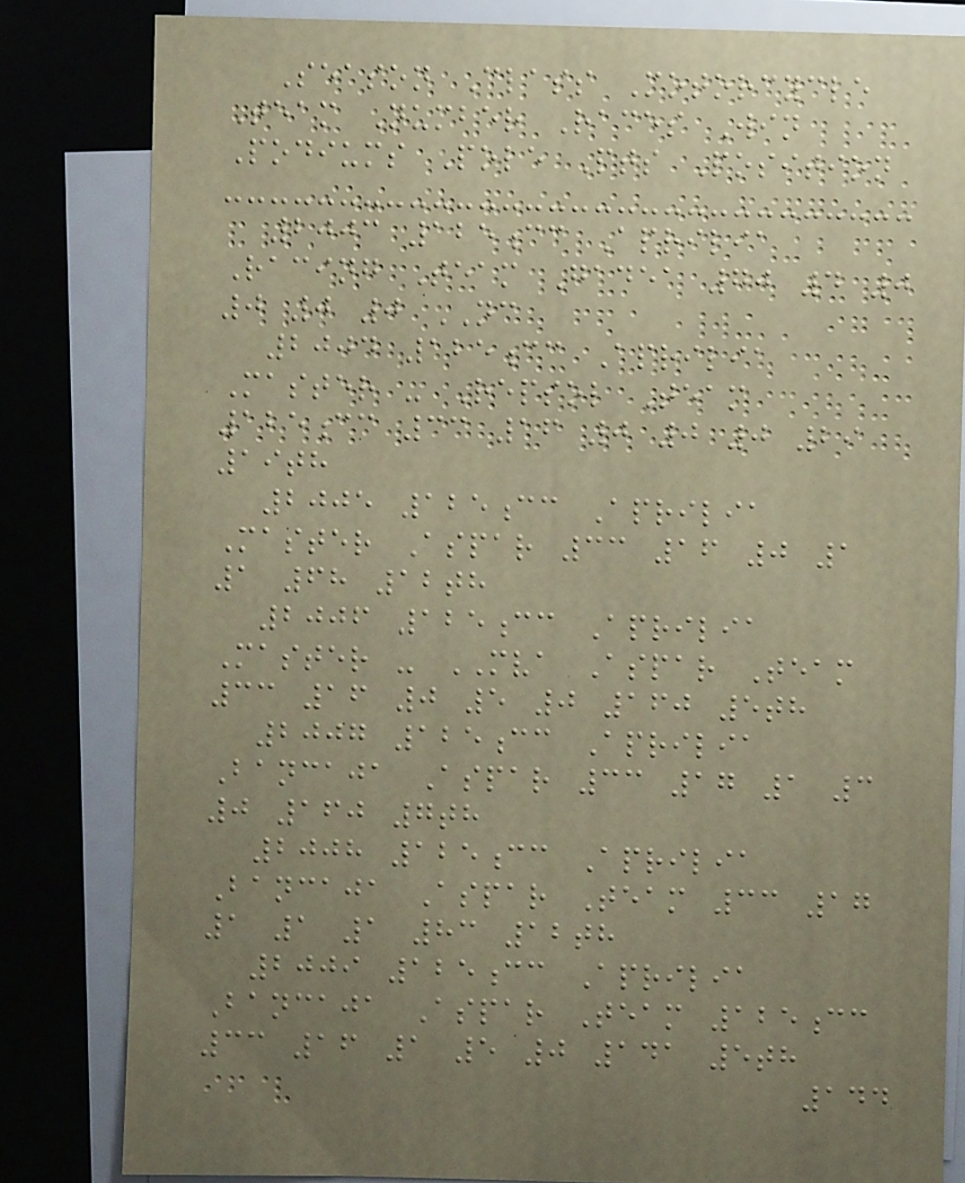Season Class Motorcycle
Team Number Races Win
Podiums Pole Pts Position
2003 125cc Aprilia
Racing Team Gadea 70 4 0
0 0 0 NC
2004 125cc Aprilia
Master - Repsol Team
125cc 33 16 0 0 0 29
19th
2005 125cc Aprilia
Master Aspar 33 16 0 1
1 68 12th
2006 125cc Aprilia
Master - MVA Aspar Team
33 16 0 5 0 160 5th
2007 125cc Aprilia
Bancaja Aspar 33 17 1 3
0 160 7th
2008 125cc Aprilia
Bancaja Aspar Team 33 17
1 1 1 83 12th
2009 125cc Aprilia
Bancaja Aspar Team 125cc
33 16 1 5 0 141 5th
144
